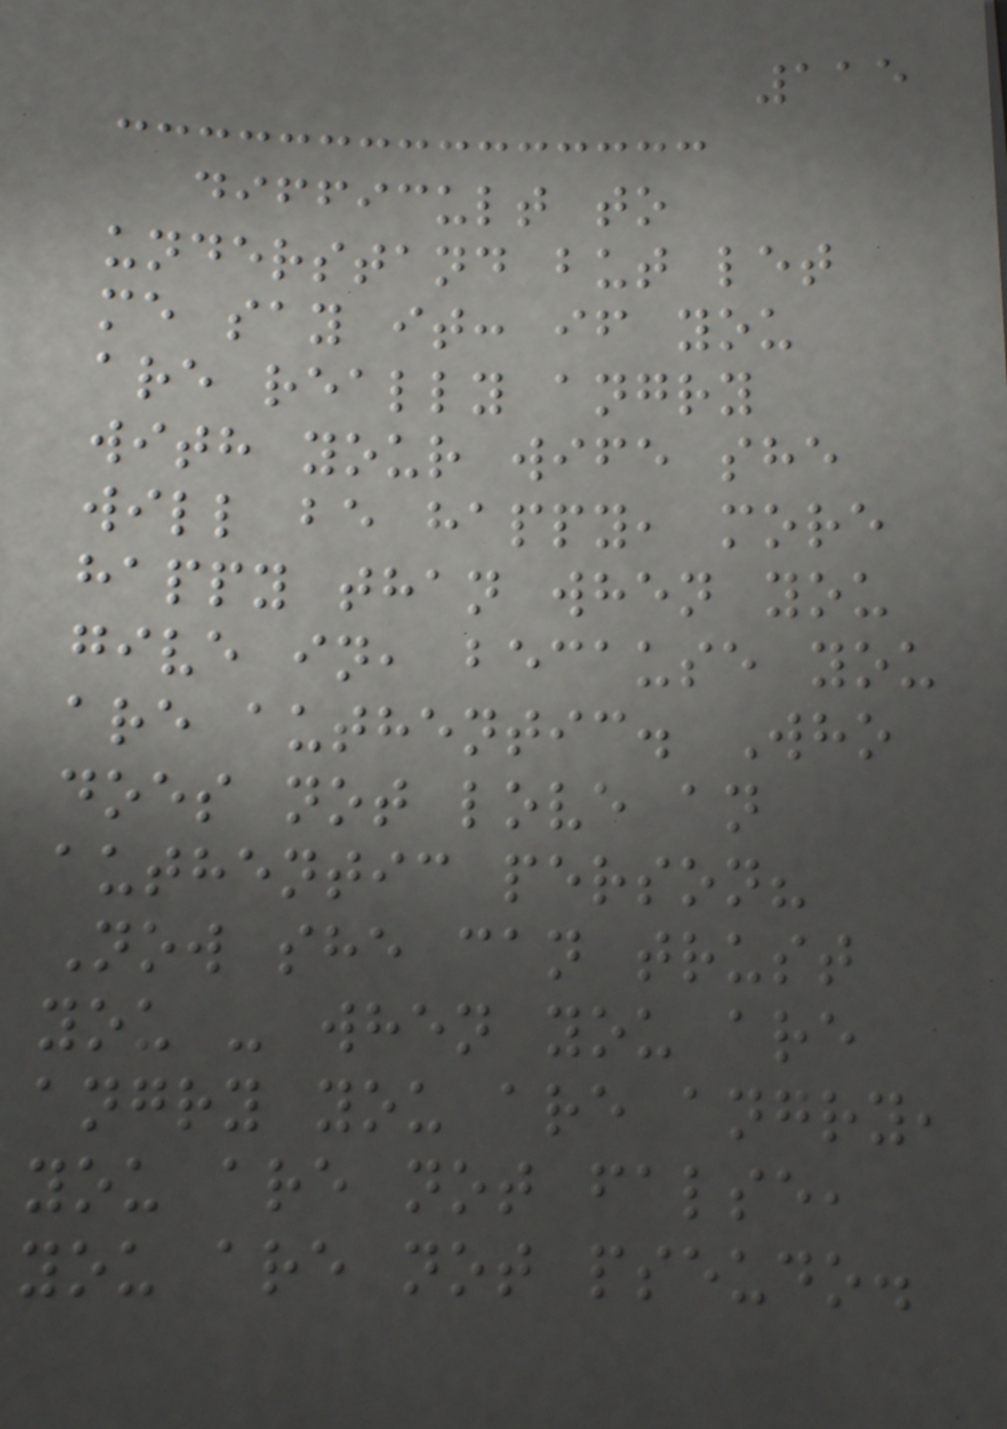115
difficult to
understand but let
me say it: if you
are really angry
with your wife she
will be happy, more
happy than when you
give in, because you
are authentic. Who
does not love an
authentic person?
Now she can trust
you - when you are
angry you are angry,
you are not false,
you are not pseudo.
